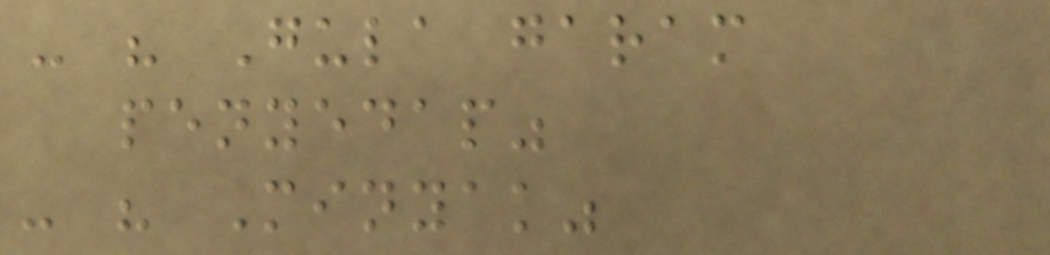- " Gula garam
penyedap"
- " Minyak"
